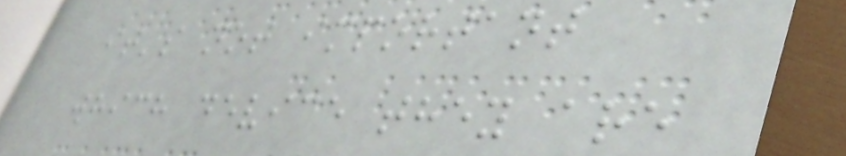it's not important
which device they are
